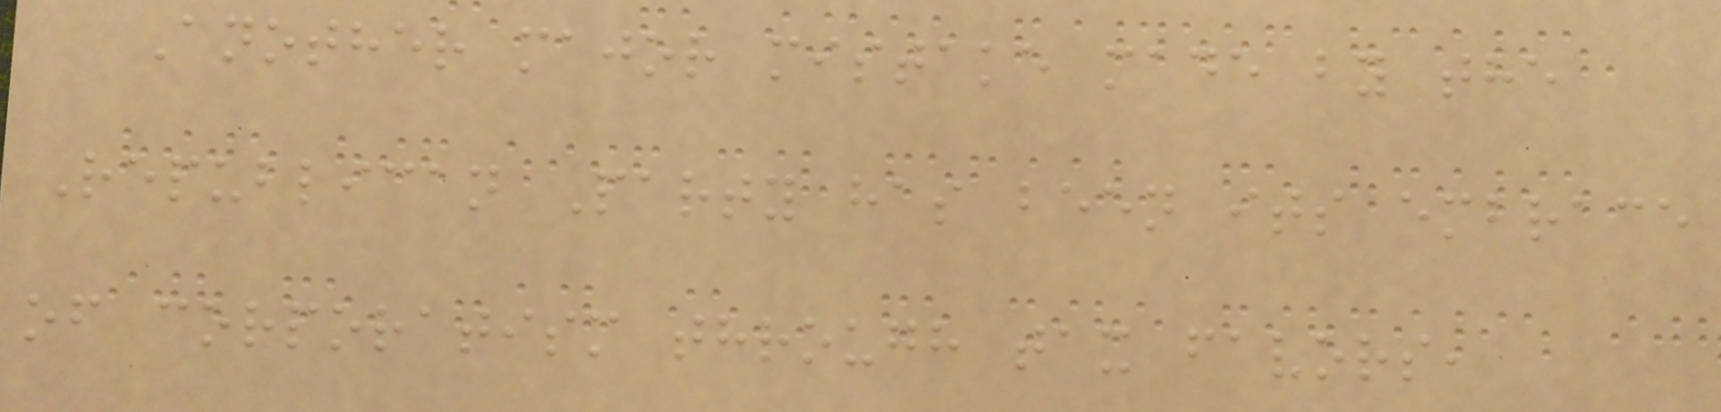Another major mistake made by the
Republican Party has been its embrace
of corporatism through tax favors,
